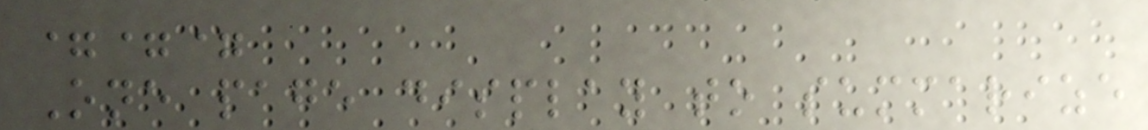===
One page display to summarize
